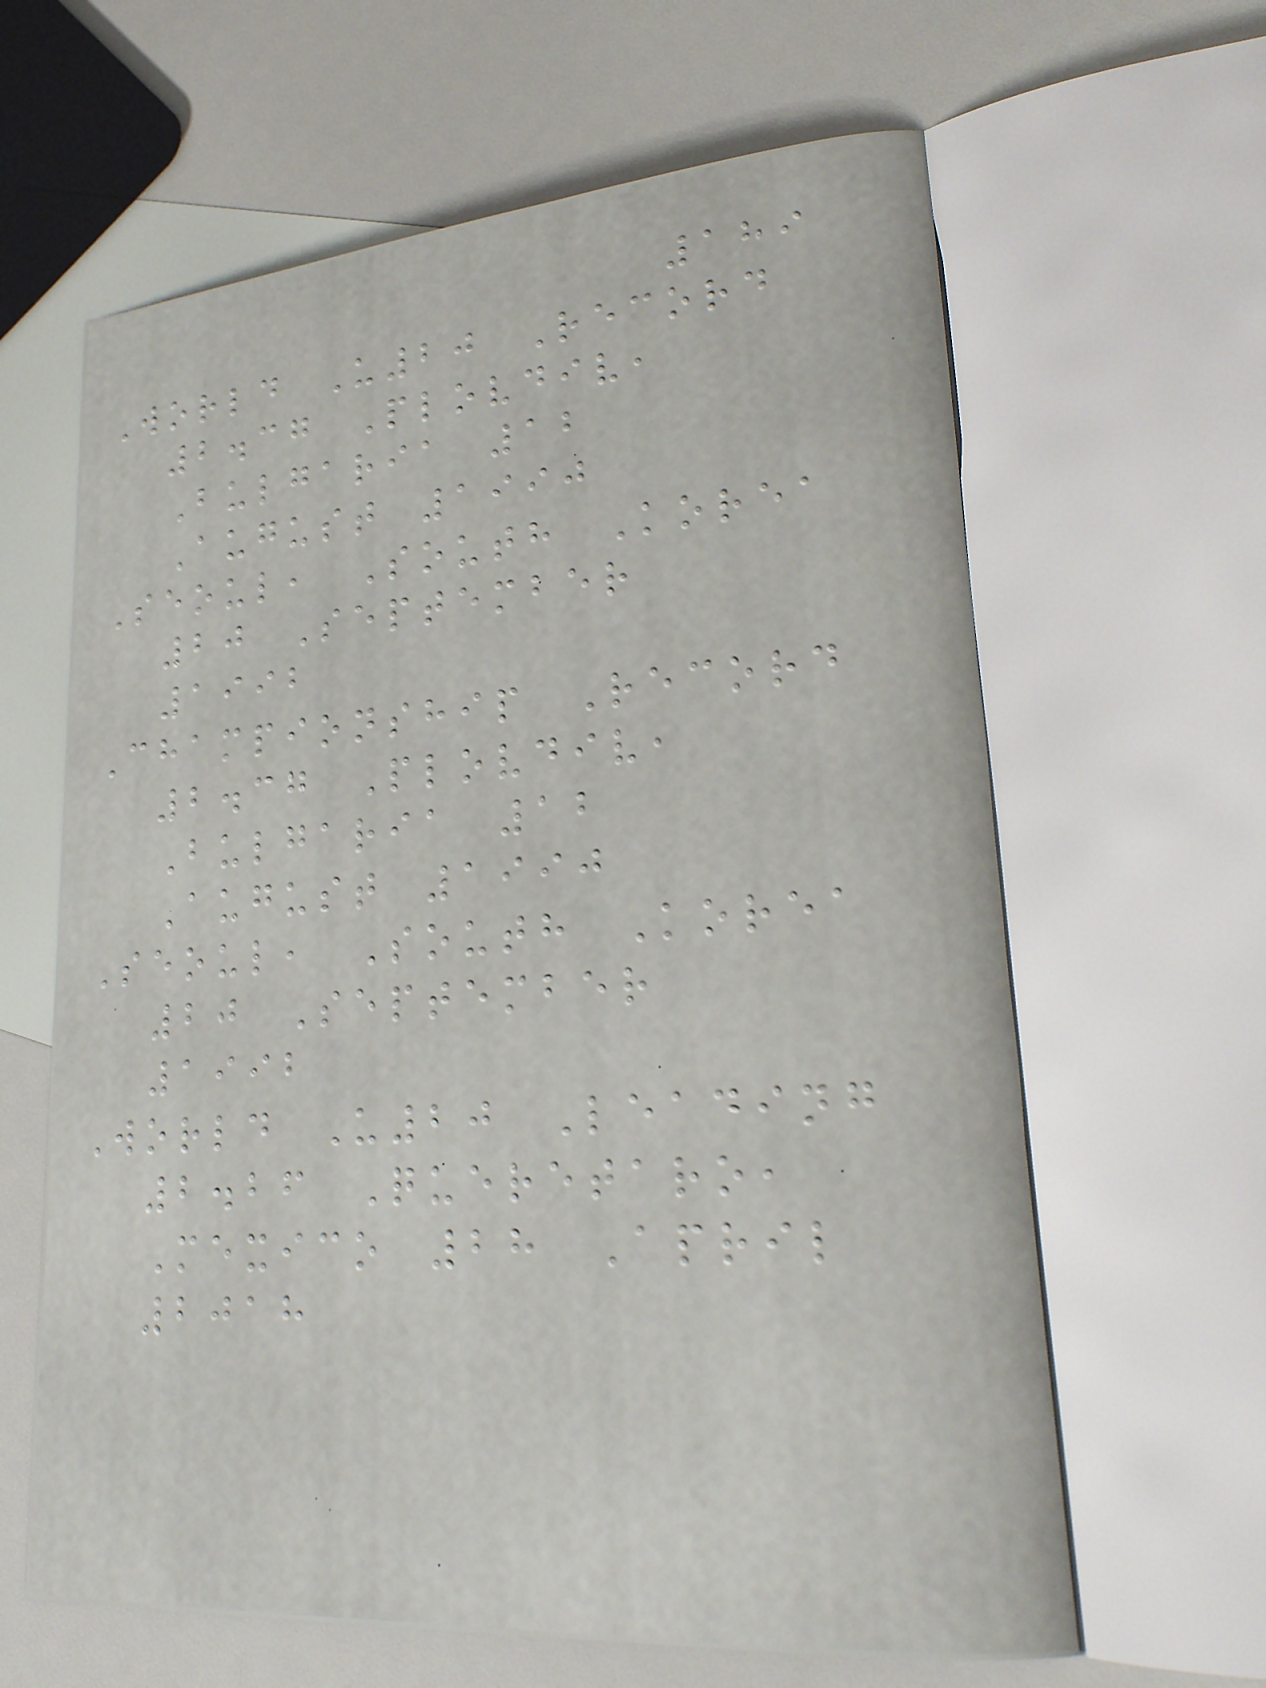189
World U20 Record
2.37 Plovdiv,
Bulgaria 12
August 1990
Seoul, South Korea
20 September
1992
Championship Record
2.37 Plovdiv,
Bulgaria 12
August 1990
Seoul, South Korea
20 September
1992
World U20 Leading
2.26 Queretaro,
Mexico 28 April
2018
